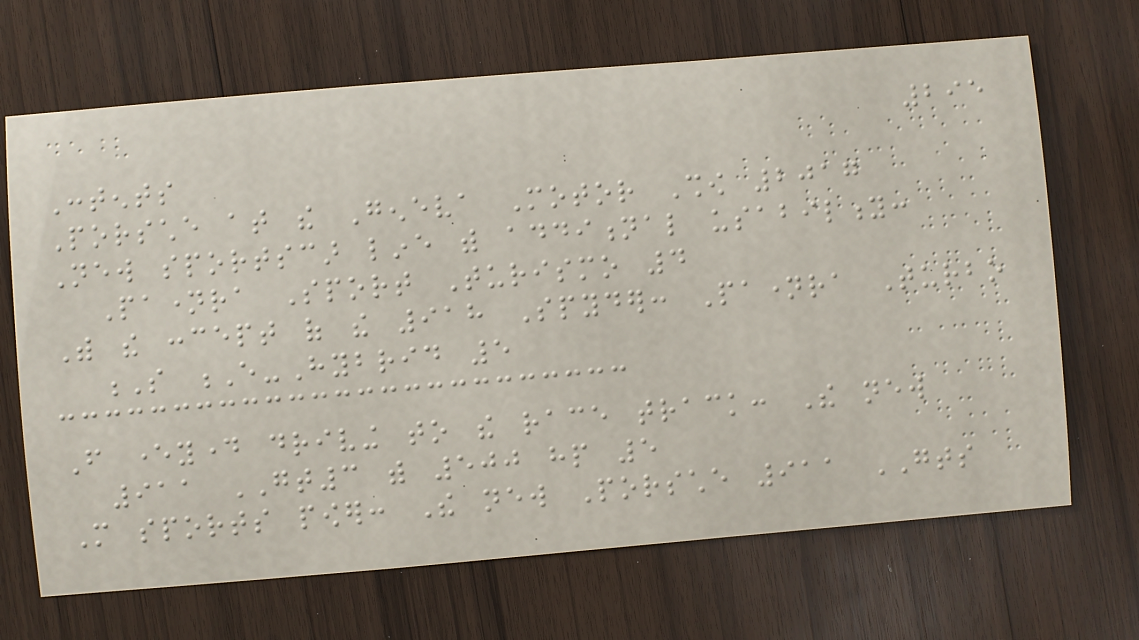295
Contents
Porsche at the Geneva Motor Show 2017
New sportscar line with additional usability:
Panamera Sport Turismo 4
With the concept of the 918 Spyder: Panamera Turbo
S E-Hybrid 5
From everyday driving to the race track: The new
911 GT3 with 500 hp 5
More sports power: The new Porsche 911 GTS
